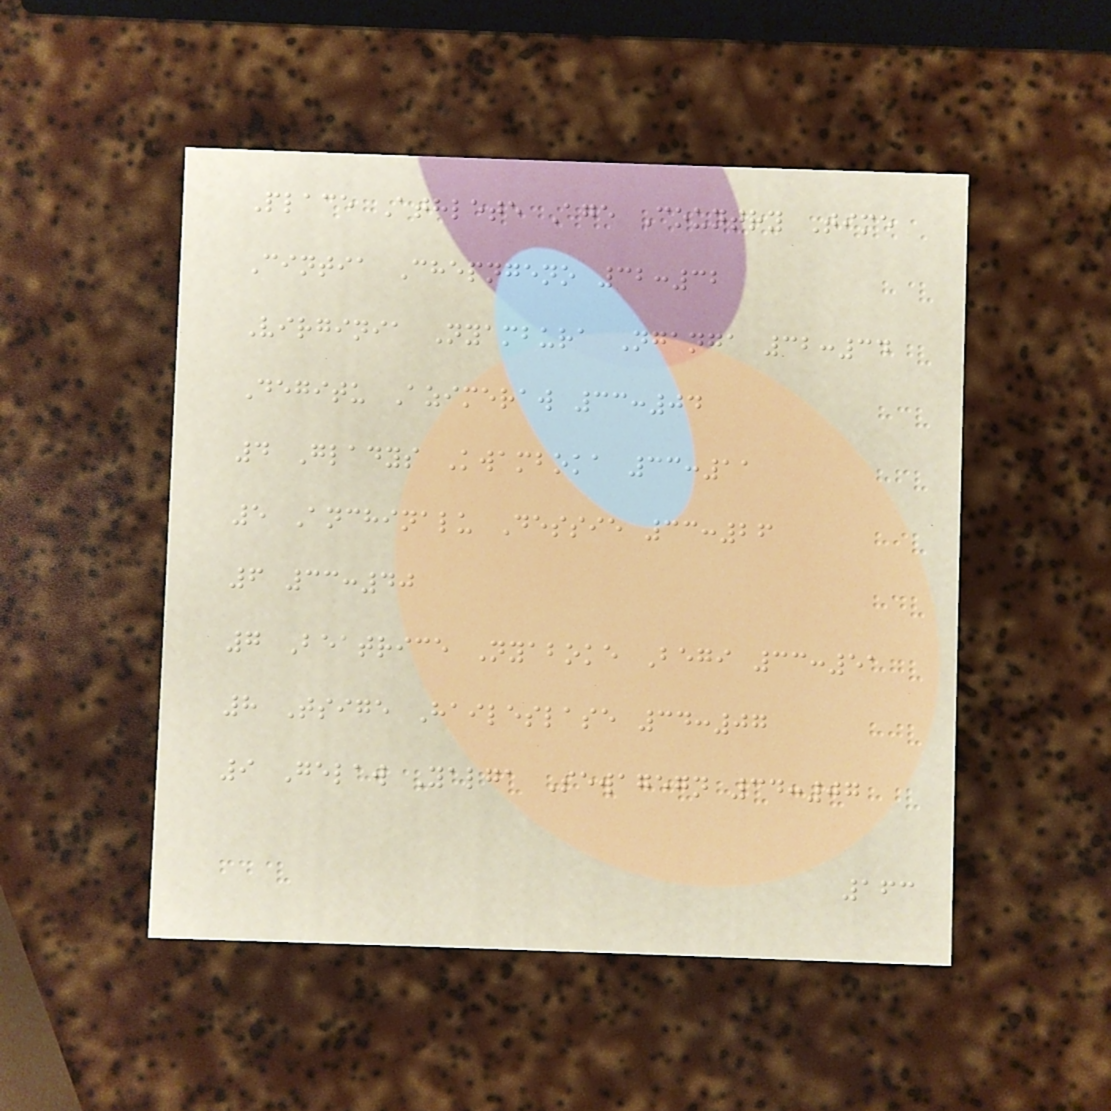Place Athlete Age Country Time
Cintia Chepngeno 32:32
Virginia Nyambura Nganga 32:34
Degitu Azimeraw 33:04
4 Gladys Kwamboka 33:11
5 Anchinalu Dessie 33:26
6 33:40
7 Beatrice Nyaboke Begi 33:51
8 Tsige Haileslase 34:07
9 Gelaw Yalga Sewagegn 34:07
163
